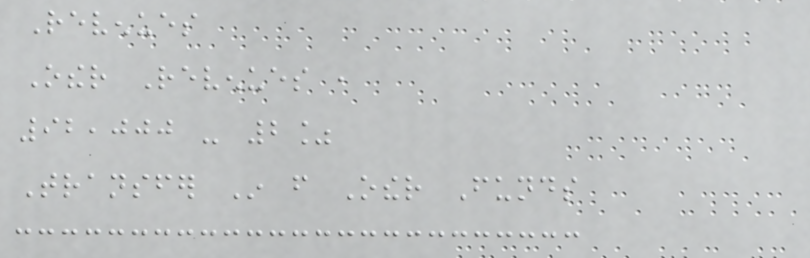Revenues
Other Revenues ,
92,000 - 2%
Transfer In from Other Funds
